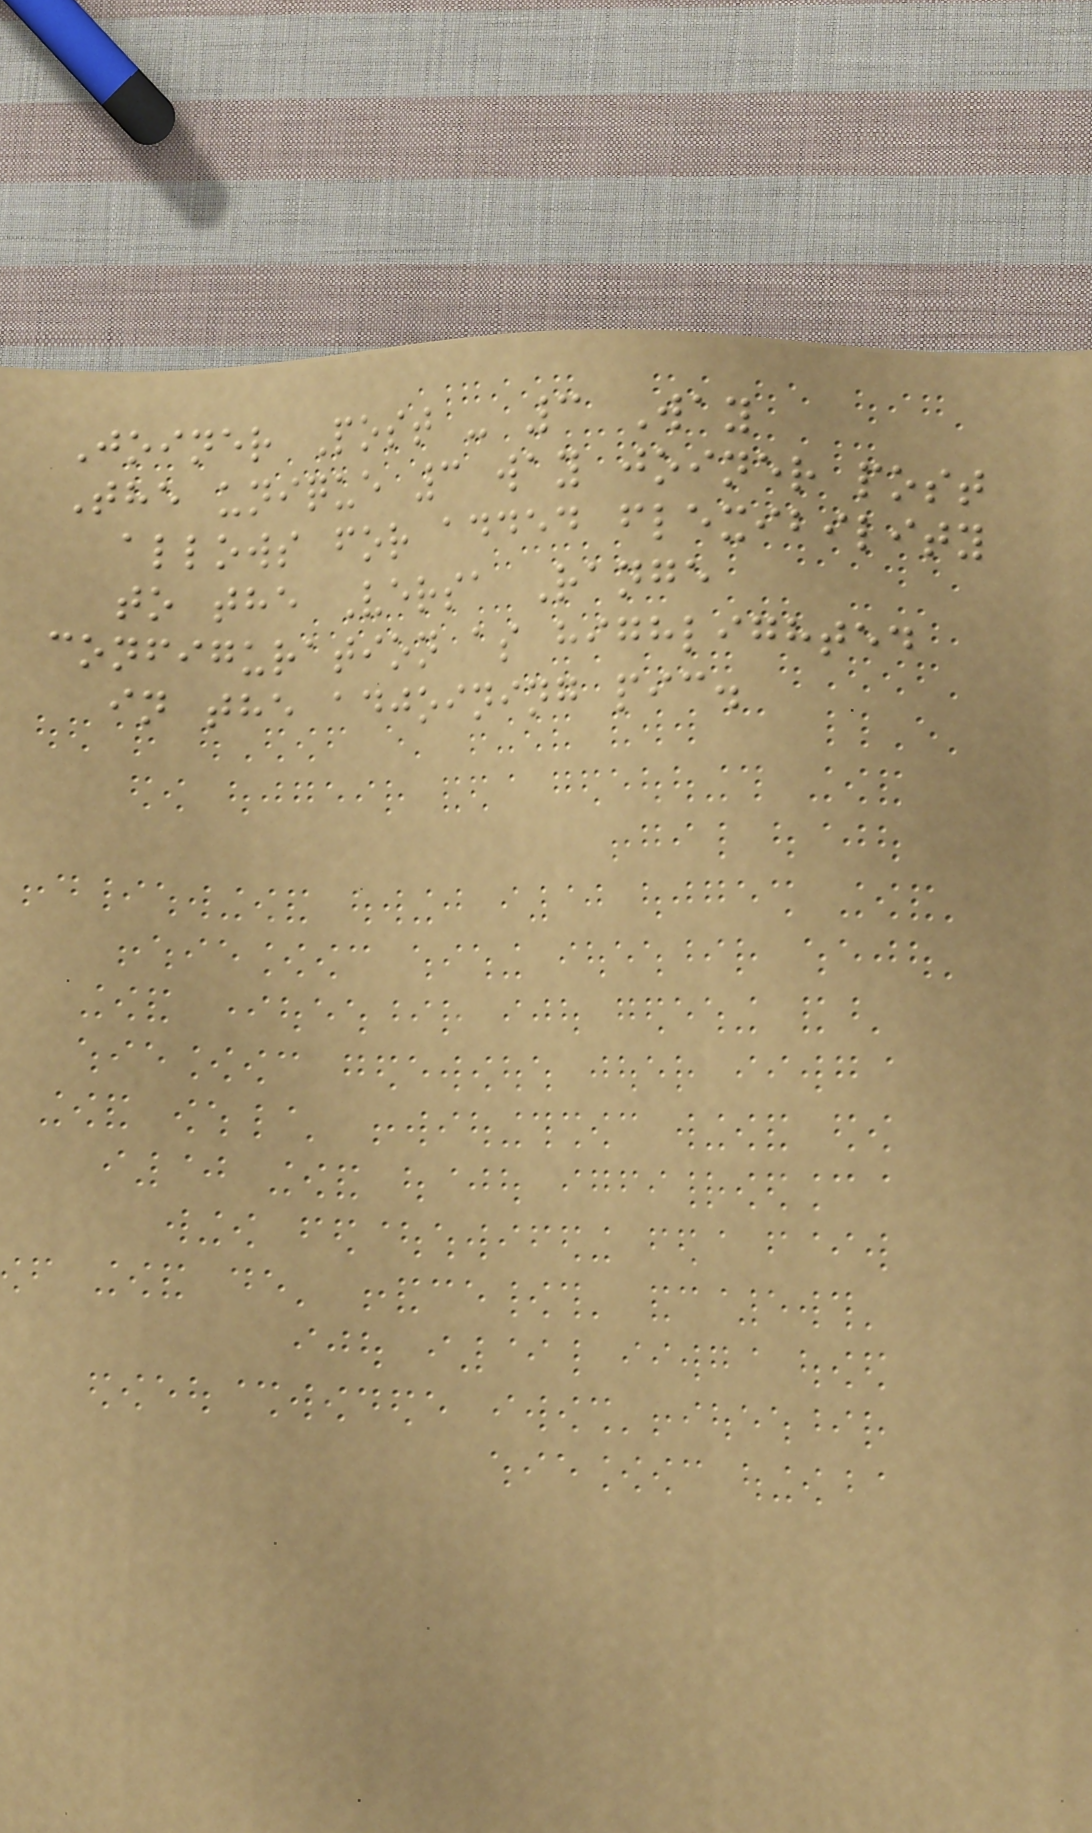Joiner Post - 3 Way
The unique 3 way joiner post
allows for added flexibility
to the Versa Range
configuration as highlighted
in the adjoining pic.
